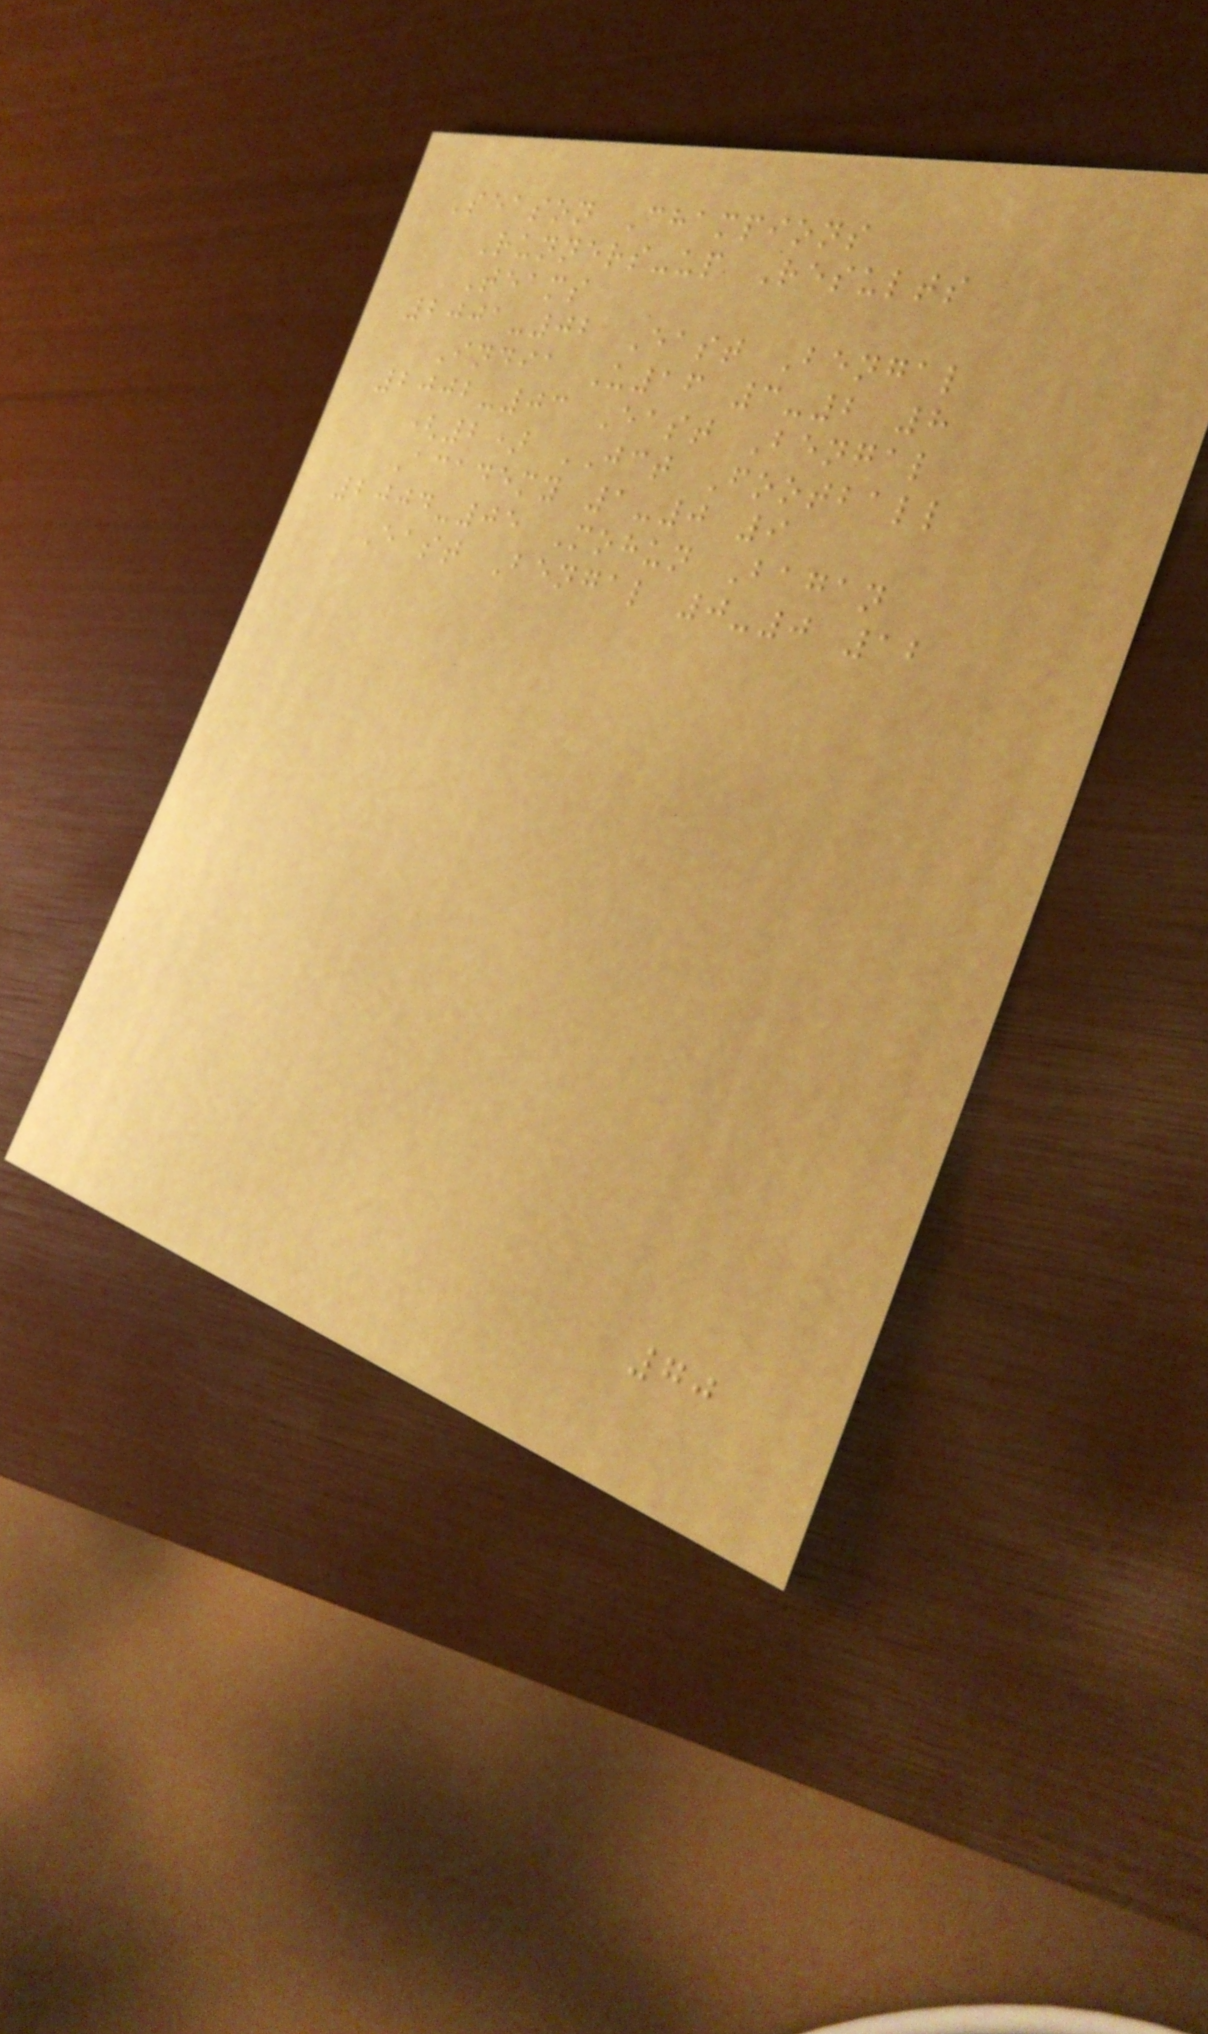Season Champions
Runners-up Results
Teams
2001-02 East Bengal
India U16 3-2 8
2002-03 East Bengal
(2) JCT Football
Academy 1-0 9
2004-05 Mohun Bagan
East Bengal 0-0 12
70
